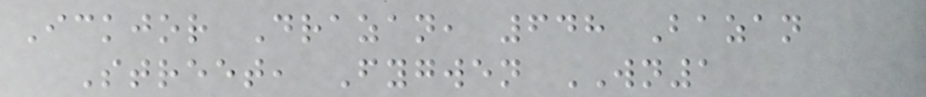Ickjor Drazan, 648 Bazan
Street, Fygwen WN1
